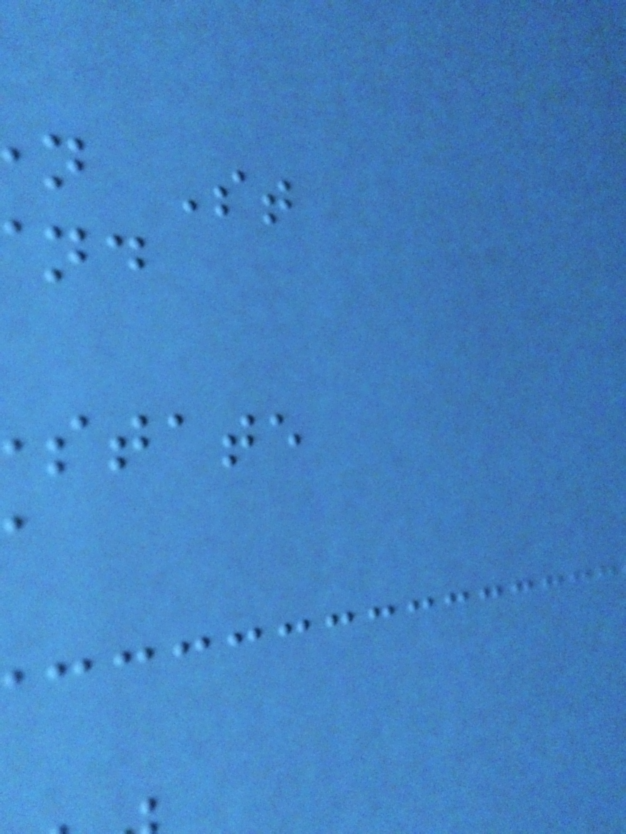n St
state
